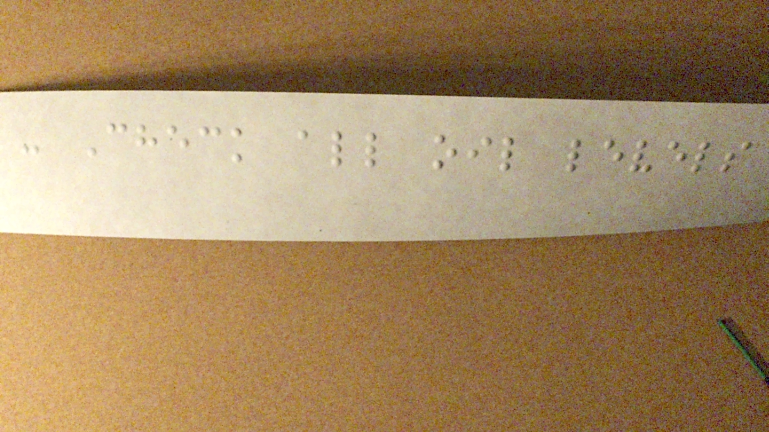- Check all oil levels
